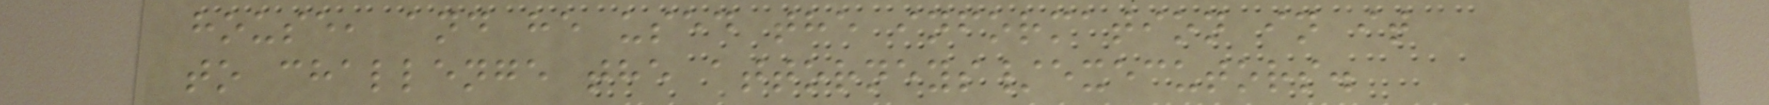house, and he used the information in it
to challenge the attorneys/executors.
